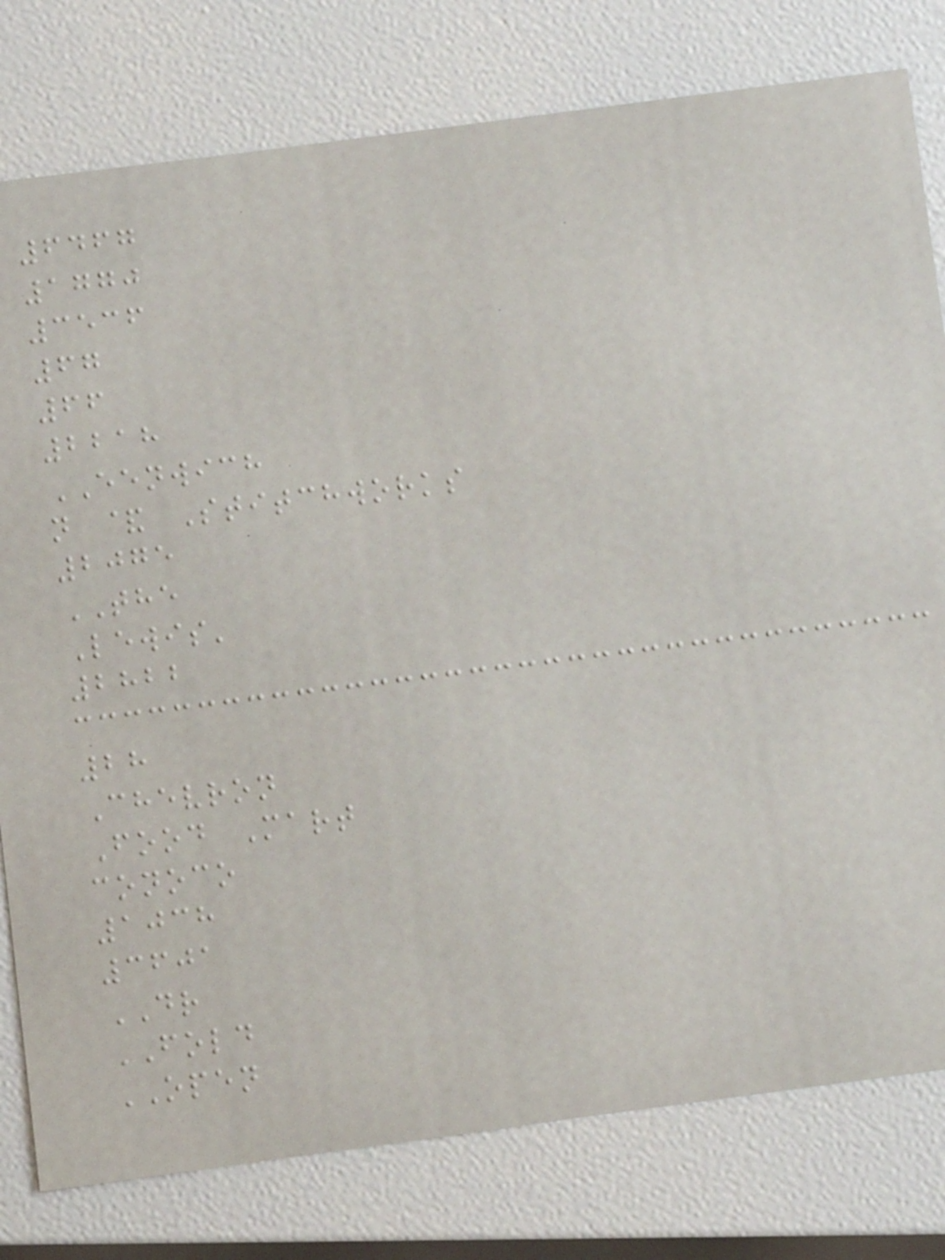6467
1770
3536
67
66
2218
EENWICH
n & Stitchworks
2075
THE
Lewis'
2822
28
Chevron
Food Mart
conoco
1038
3601
DR
FOLD
OPEN
